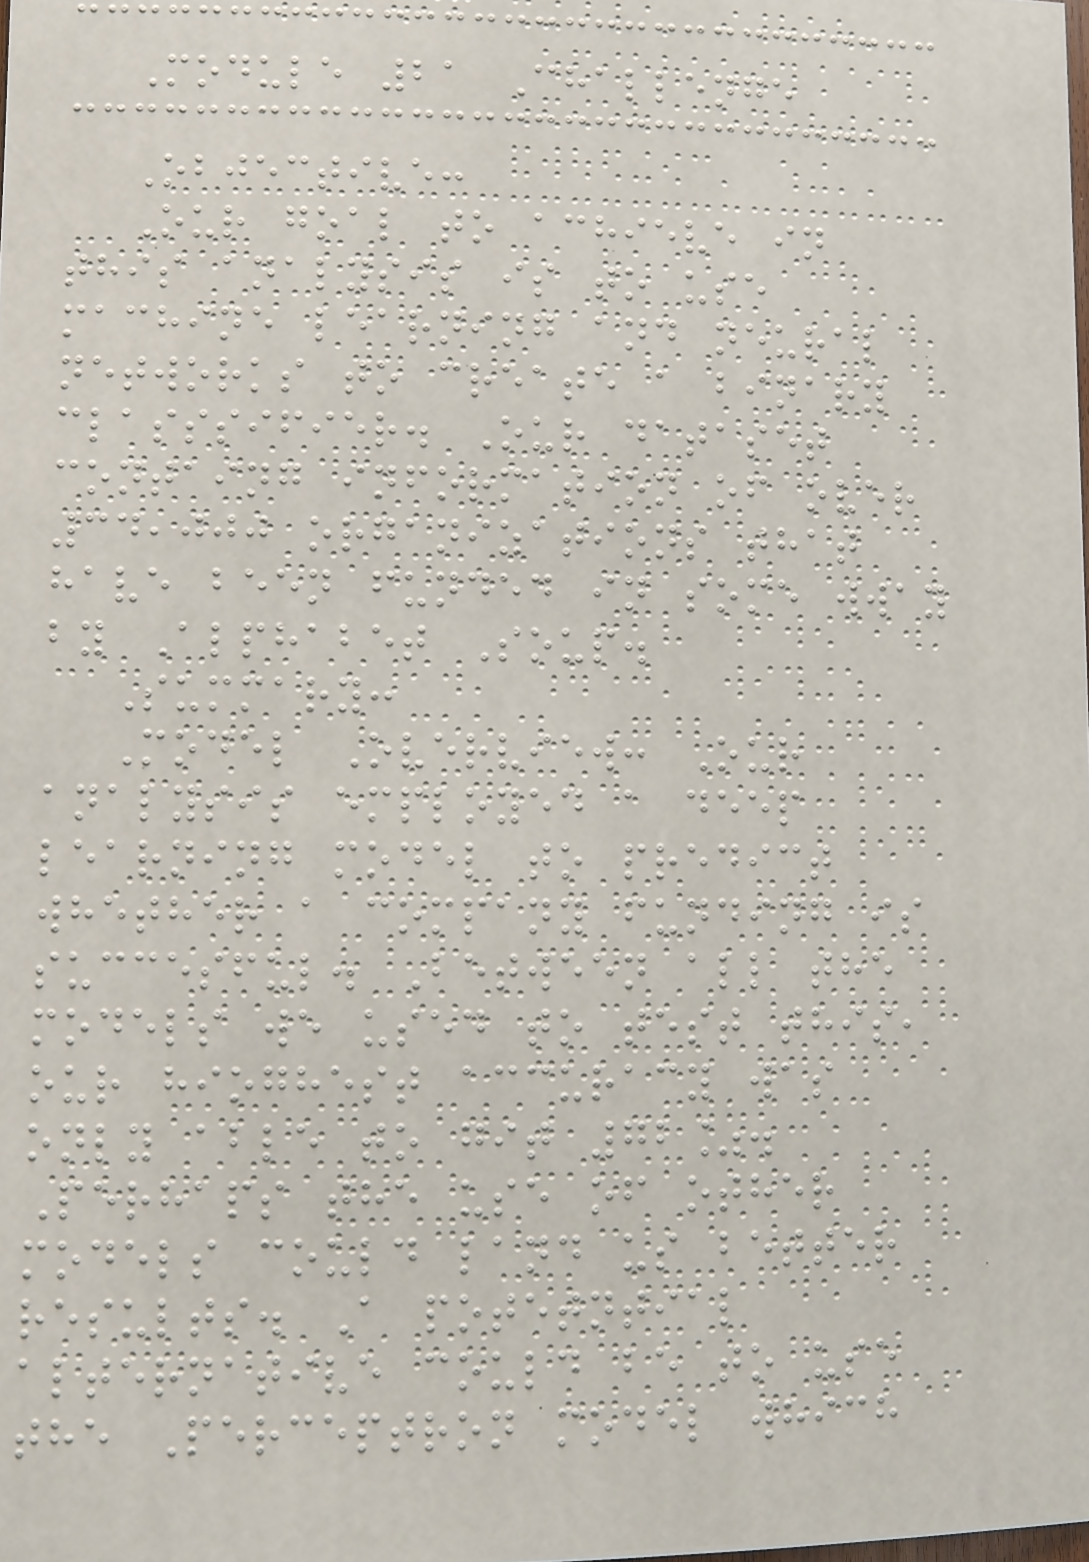Module 21 Challenge
Objective:
Our goal to achieve in
this analysis is to use
machine learning and neural
networks to create a binary
classsifier. Our dataset
containg information of over
34,000 organizations that
have been funded in some wway
by Alphabet Soup.
Summary:
Model Overview: Our
analysis employed a deep
learning model to predict
whether a company funding is
succesful. Between all the
models we used to test this,
our hioghest accuracy was
only able to git 72%.
Perhaps the use of other
models could land us better
results. A potetntial
alternative could be to use
the Perceptron model which
